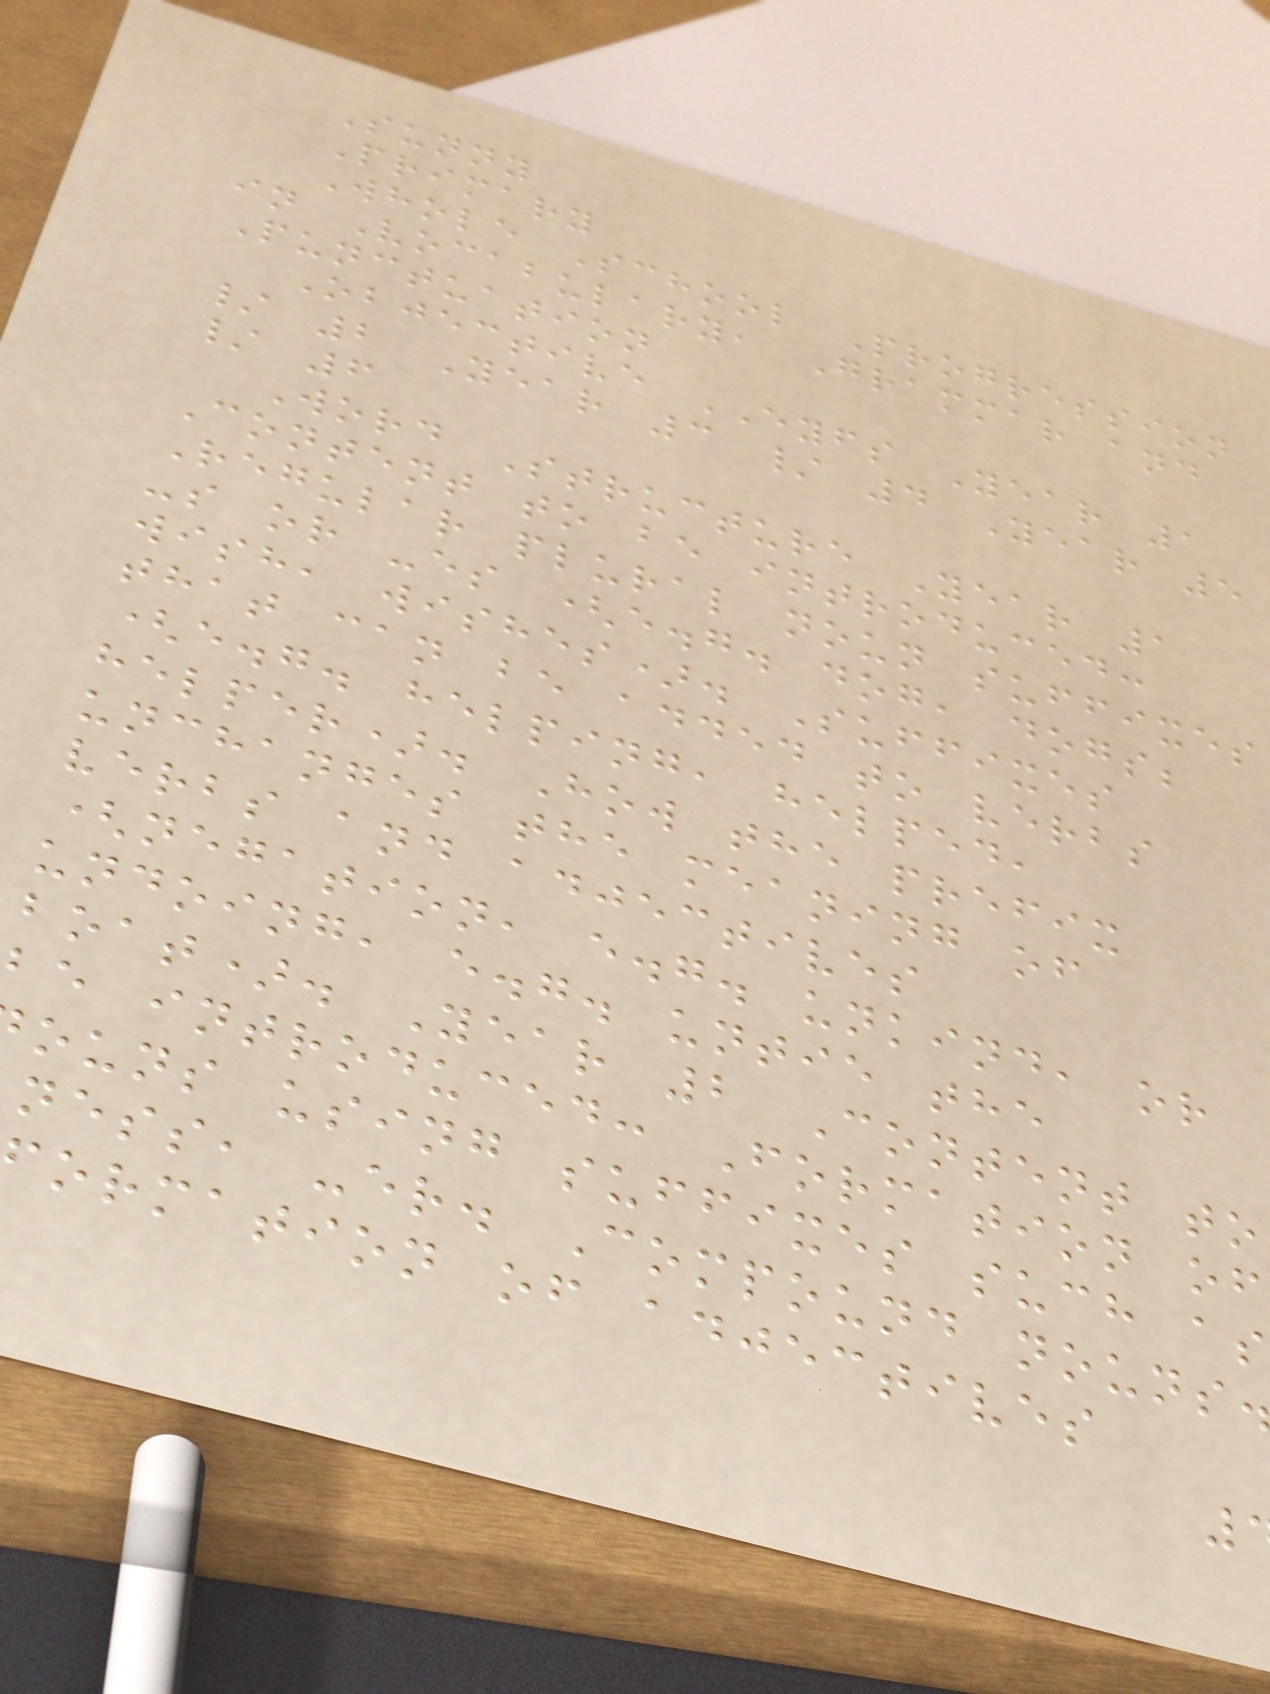Sunny
Primary
Whole School Progression
in Vocabulary, Grammar and
Punctuation
Objective EYFS Year 1
/ 2 Year 3 / 4 Year 5
/ 6
Word Structure Year 1
Content to be introduced:
Regular plural noun suffixes
-s or -es (e.g. dog, dogs;
wish, wishes). Suffixes
that can be added to verbs
(e.g. helping, helped,
helper). How the prefix
unchanges the meaning of
verbs and adjectives
(negation, e.g. unkind, or
undoing, e.g. untie the
boat). Year 2 Content to
e introduced: Formation of
ouns using suffixes such as
ness, -er. Compound nouns
ormation of adjectives
